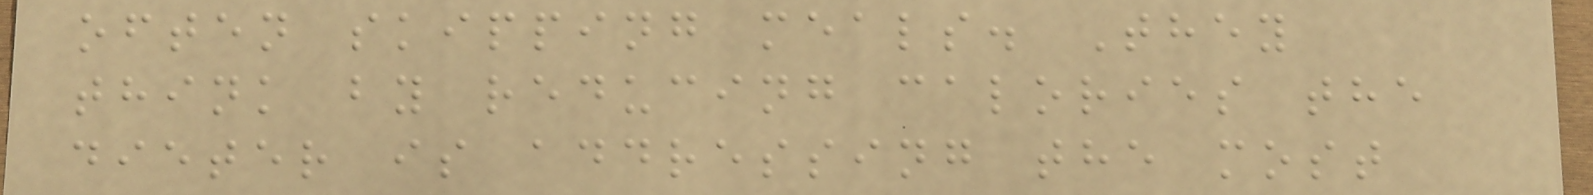often skipping meals. They
think by reducing calories the
dieter is addressing the most
